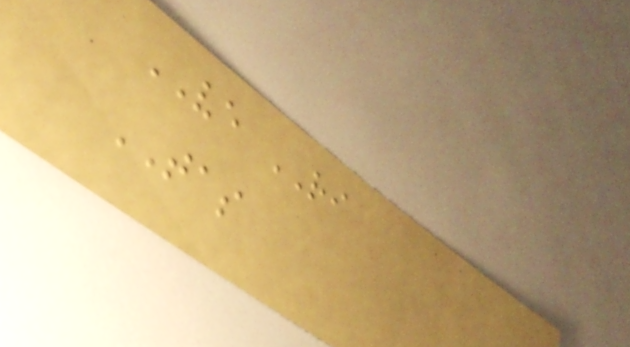VE RI
TAS
